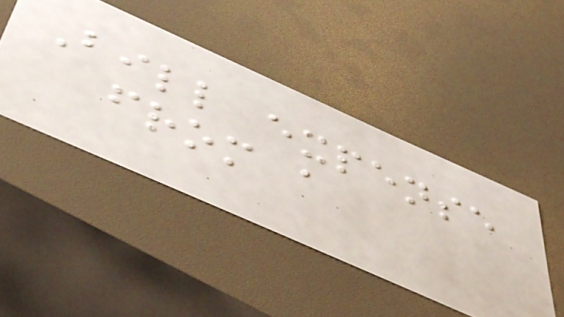Bill expense
from a
